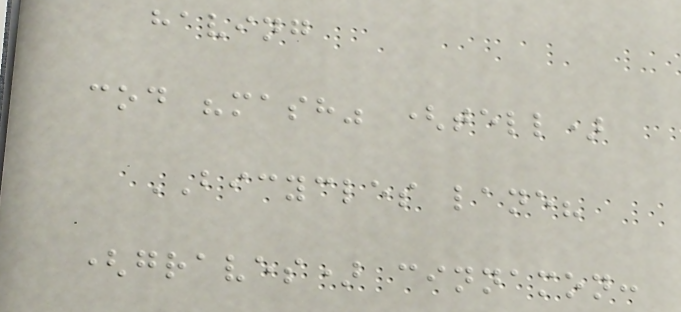having
cod "mash" (tell)
BICYCLES lane?
(graves) cinnamon:
